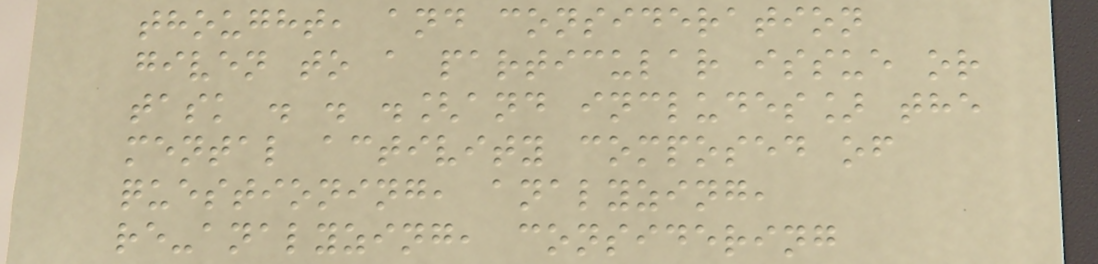thought, and consideration
given to a particular issue or
task . . .[and includes] the
mental activity composed of
questioning, analyzing,
re-analyzing, considering
